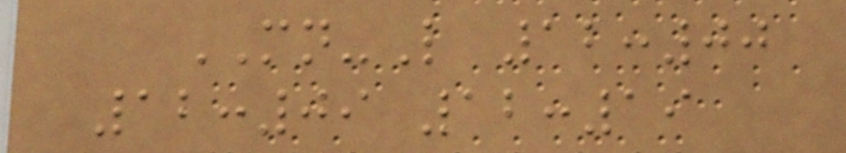MN-L 12:00
12:09 12:19
